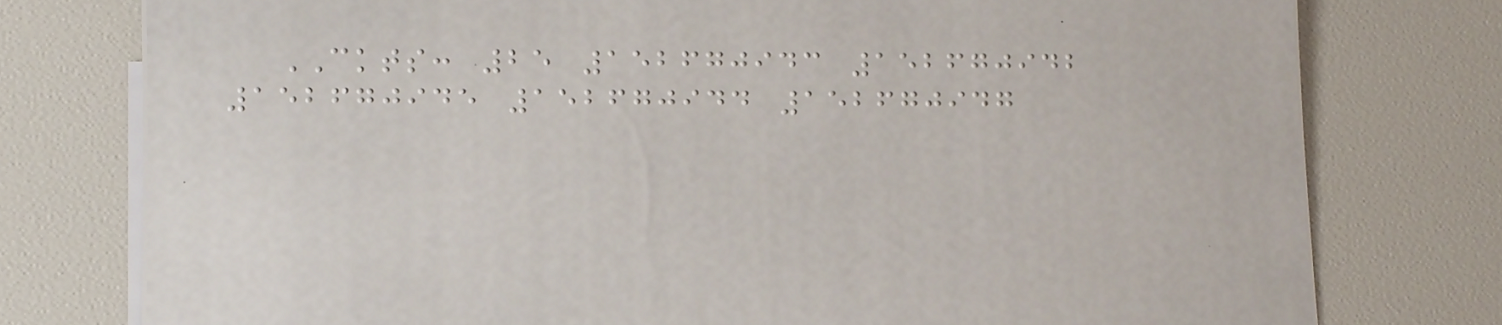CKTS: 25 152670943 152670942
152670945 152670944 152670947
